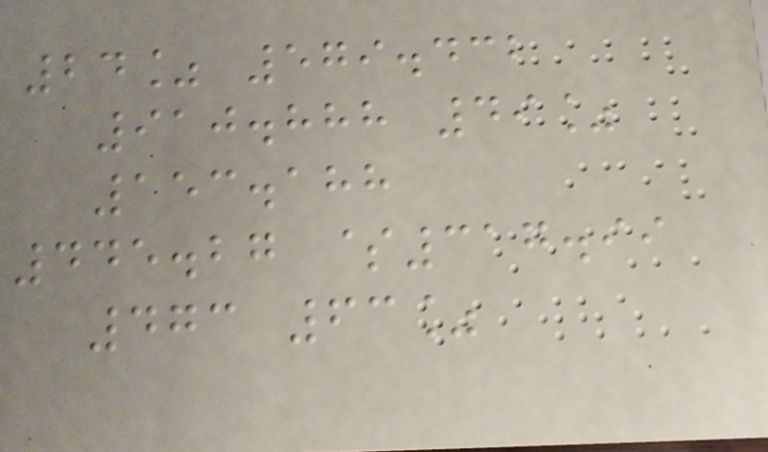24% 579.432
910.888 49%
153.188
445.27 $317.99
473 63%
